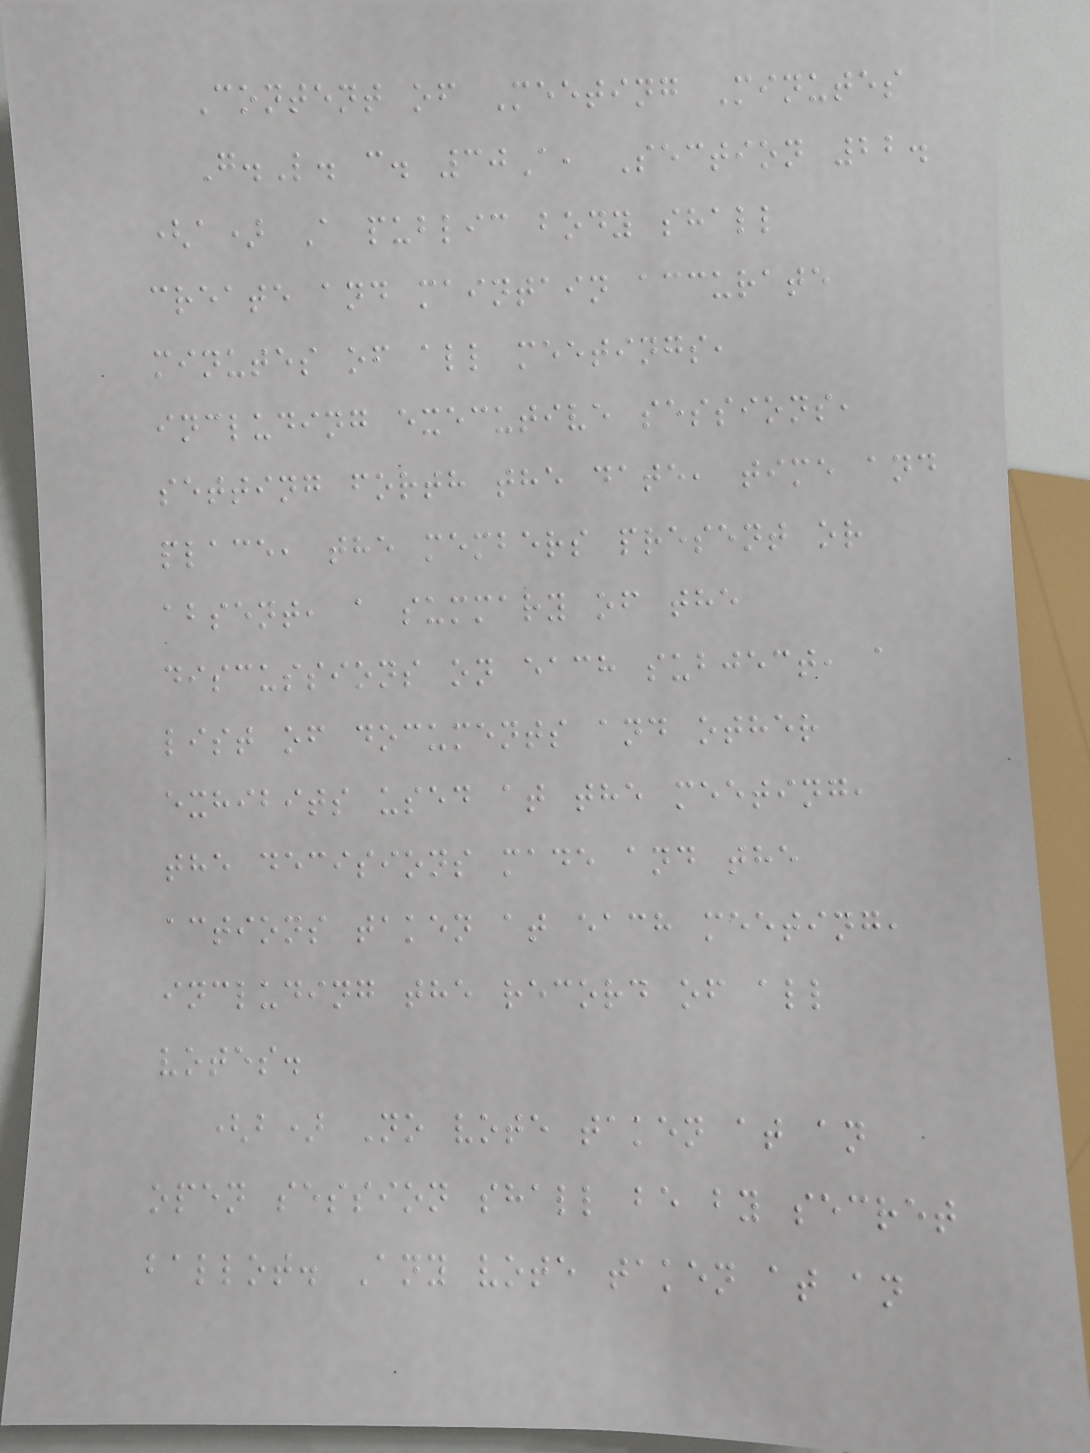Content of Meeting Minutes
G.L. c. 30A, Section 22.
(a) A public body shall
create and maintain accurate
minutes of all meetings,
including executive sessions,
setting forth the date, time and
place, the members present or
absent, a summary of the
discussions on each subject, a
list of documents and other
exhibits used at the meeting,
the decisions made and the
actions taken at each meeting,
including the record of all
votes.
(b) No vote taken at an
open session shall be by secret
ballot. Any vote taken at an
